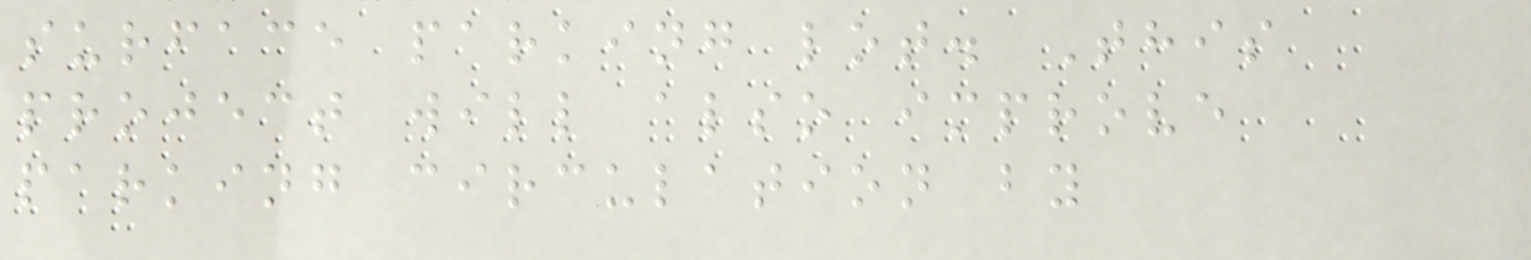surface parking lot. This
project will also improve
parking circulation by
